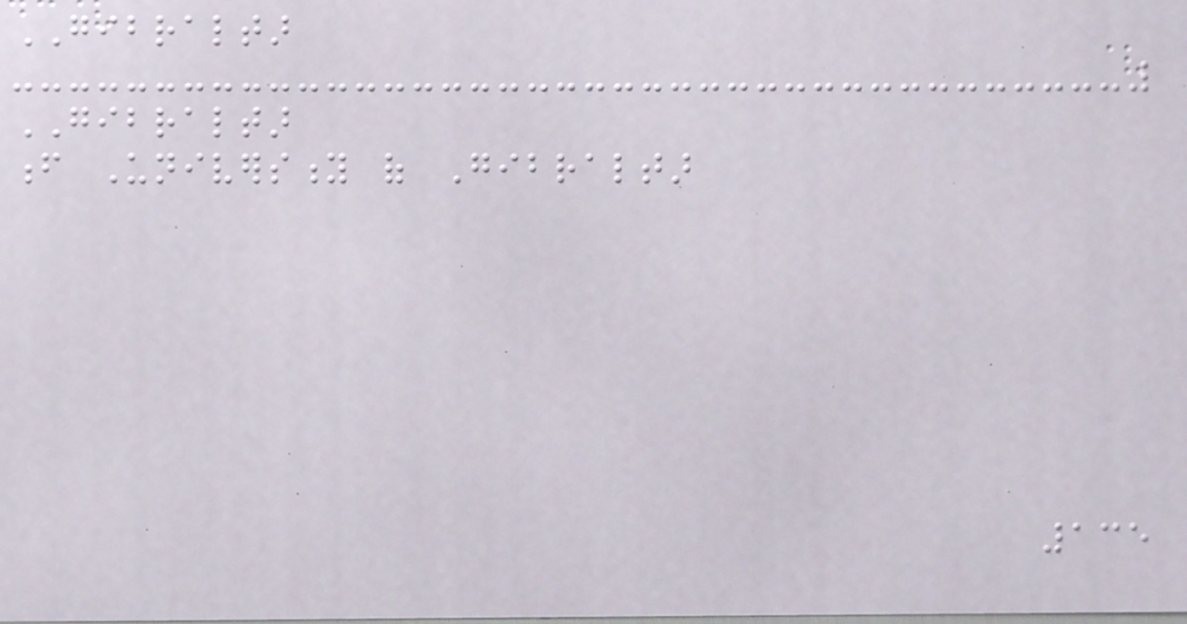GIBRALTAR
GIBRALTAR
f University of Gibraltar
135
